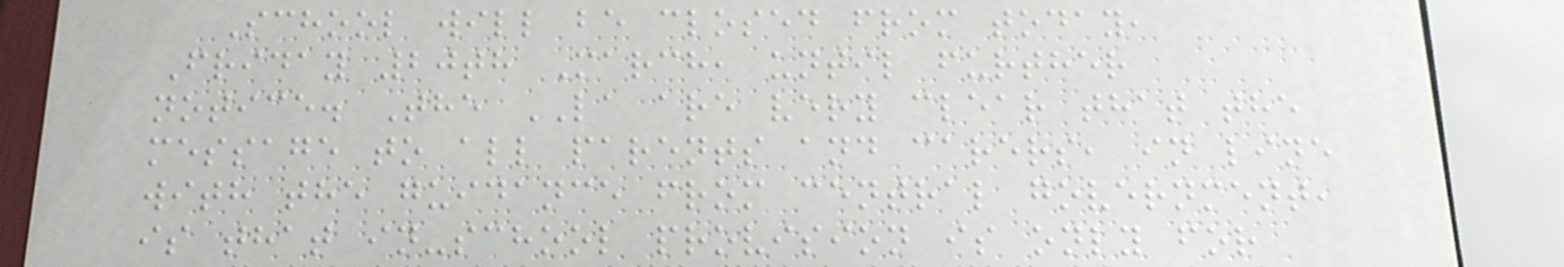School will be closed from today,
Friday 20th March, until further
notice. The LA are very clear that the
message to all parents and carers, in line
with the guidance from central government,
is that in-school provision is only for
